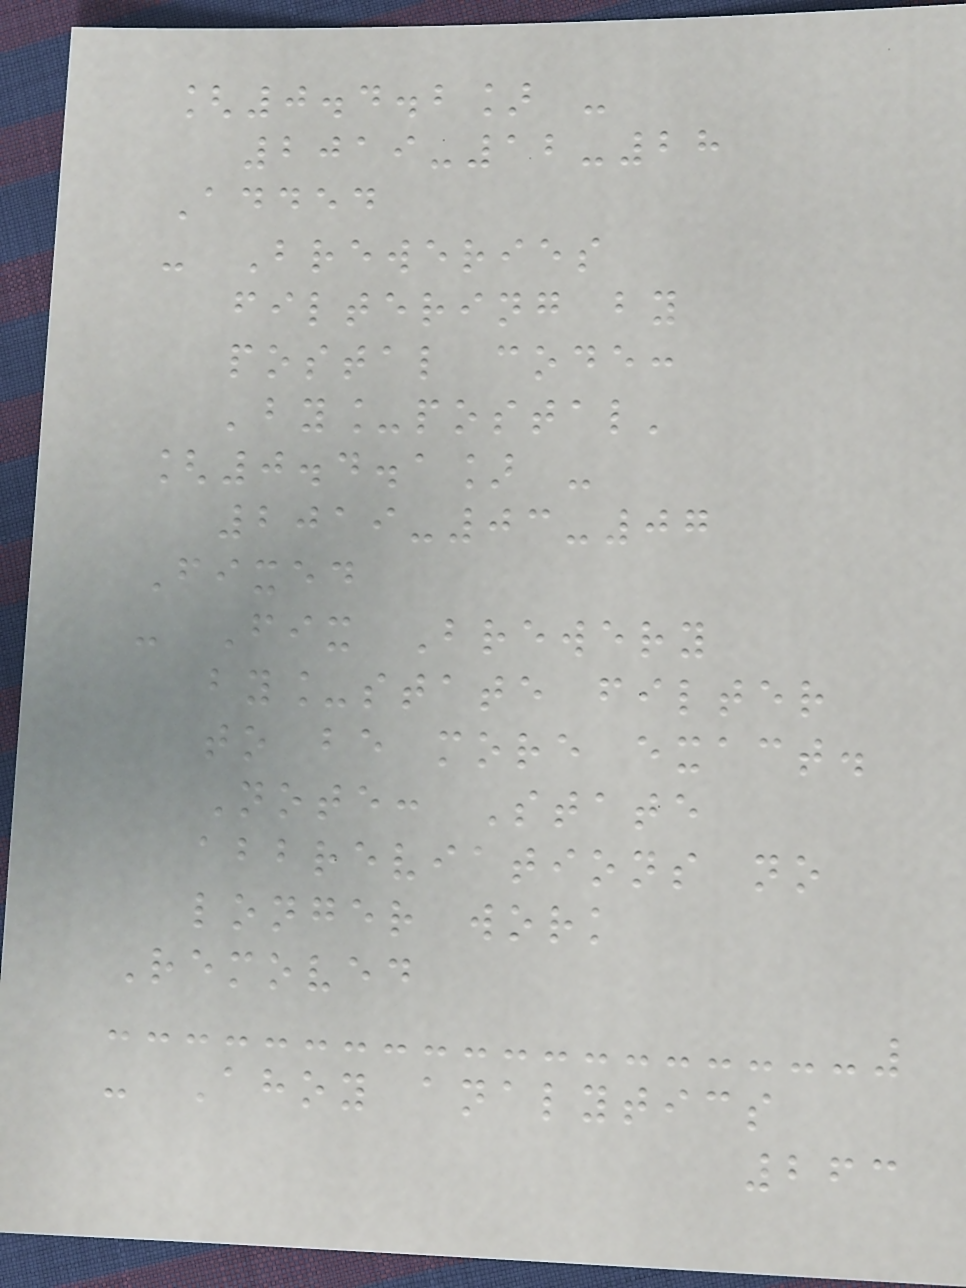[0.4.2] -
2019-12-28
Added
- Breweries
filtering by
postal code:
'by_postal'
[0.4.1] -
2019-03-07
Fixed
- Fix Brewery
by_state filter
to be more exact.
Note: State
abbreviations no
longer work
Removed
- Ahoy analytics
263
